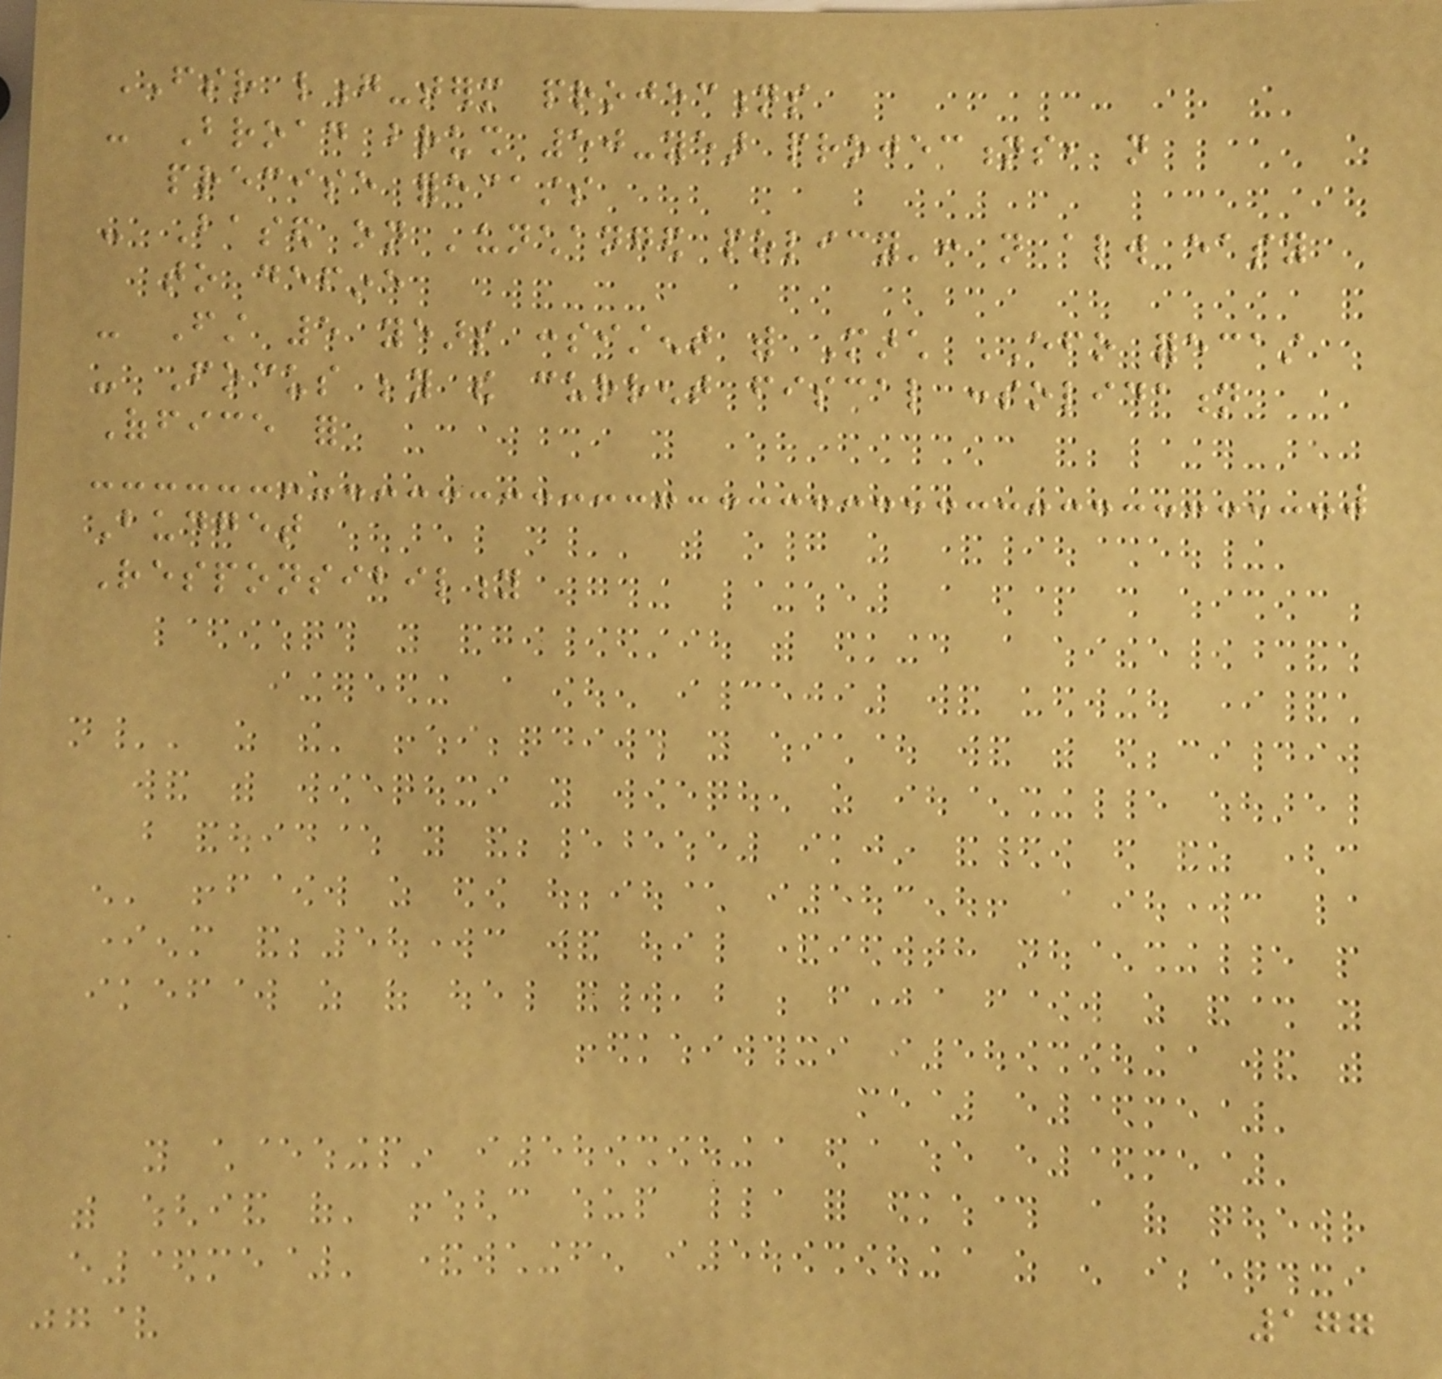FSR long-term projections
- Broad brush 50-year projections, not
precise forecasts
- Based on 'unchanged policy': not always easy
to define
- First 5 years consistent with March EFO forecast
- Focus beyond the current fiscal consolidation
Office for
Budget
Responsibility
177
